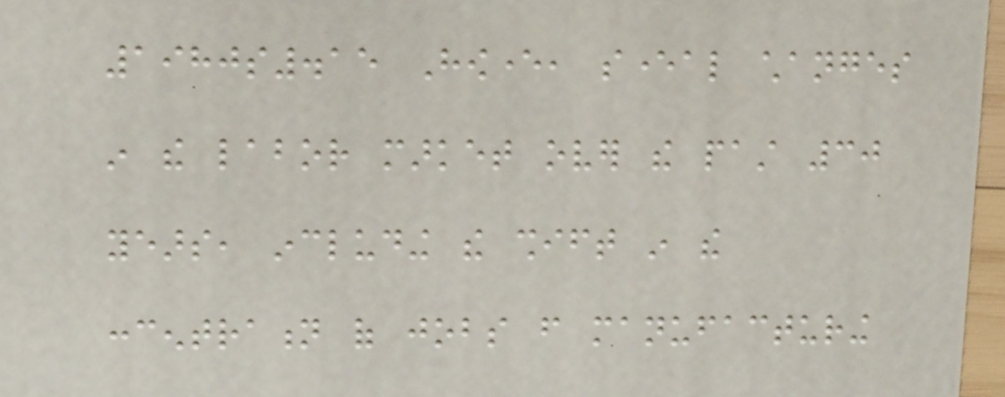1980s.15 However, several changes
in the labor market over the past 30
years, including the shift in the
concentration of jobs from manufacturing
